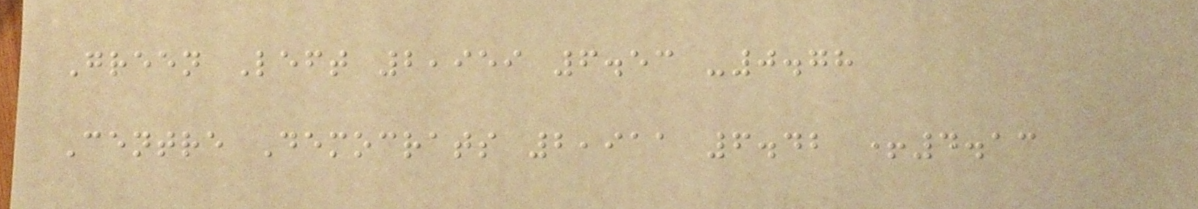Green Left 2,959 6.53 -0.78
Centre Democrats 2,911 6.42 +4.13
